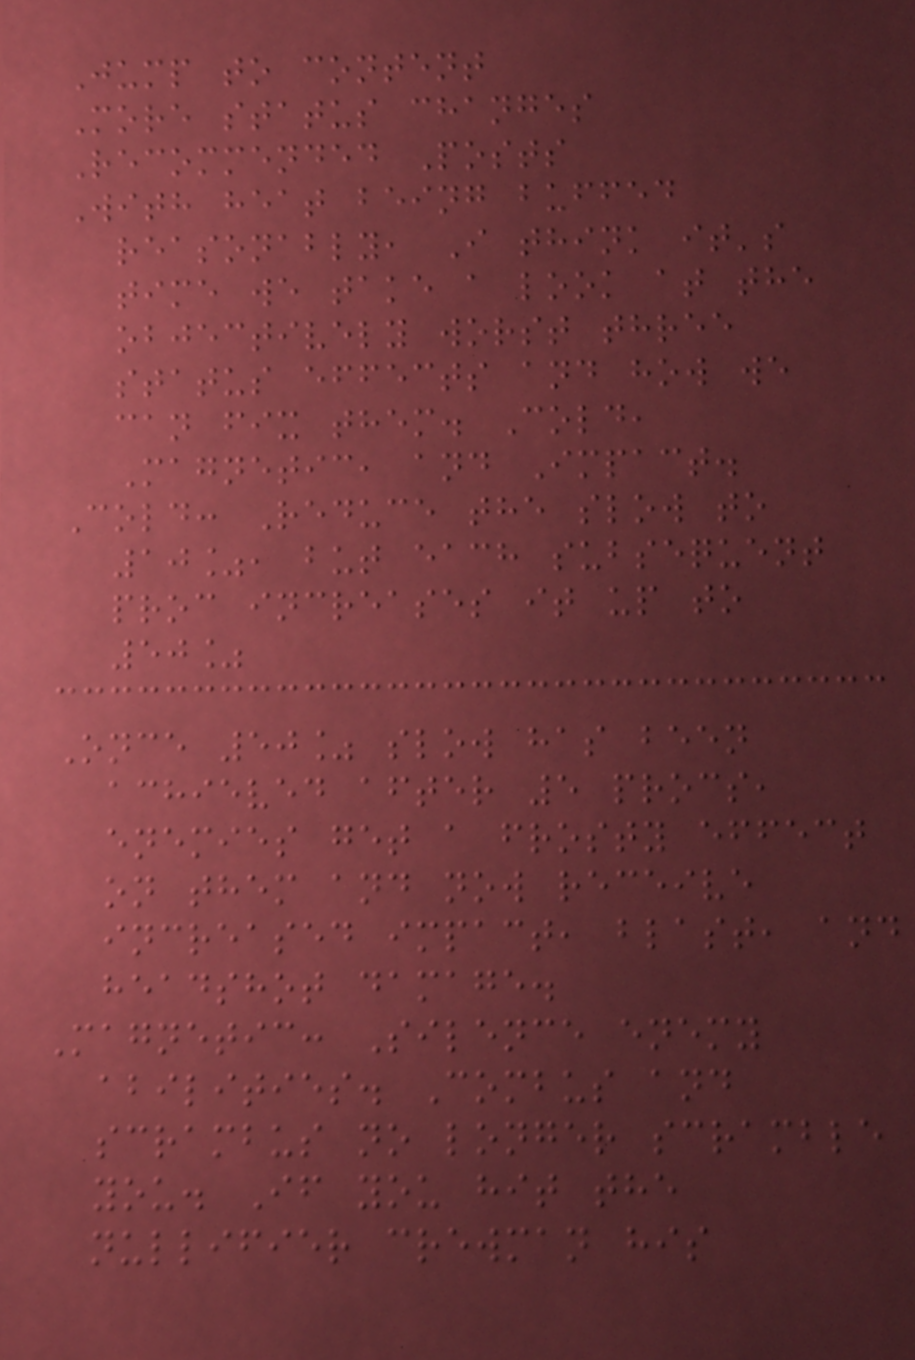Jump to content
More status changes
Recommended Posts
With heat being buffed
reasonably, I think it's
time we take a look at the
objectively worst three
status effects and how we
can fix them. Cold,
Magnetic, and Impact.
Cold: Reduce the slow to
10%, but each subsequent
proc increases it up to
50%
Once 50% slow has been
achieved after 5 procs,
enemies get a frosty effect
on them and now receive
increased impact, blast, and
headshot damage.
Magnetic: Silence enemy
abilities. Combus and
scrambus no longer scramble
you. If you hit the
nullifier crewman his
